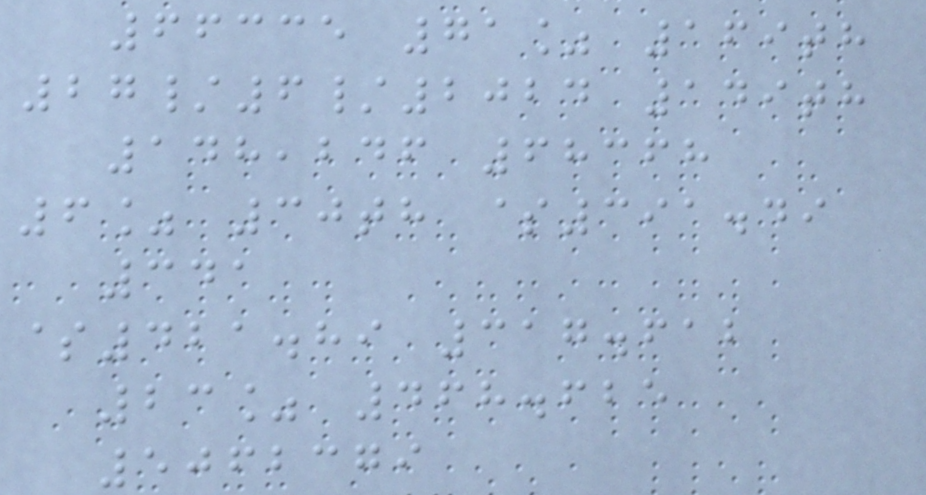66335 71% 169th
27/6/2024 149th
148,246 68368
6% 30th $391.49
341
$421.89 317.612
23% 468.625
5062379
